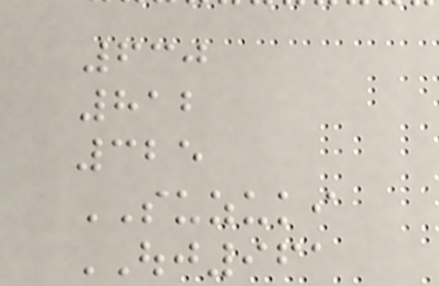630
812
325
SUZUKI
OUJ961
